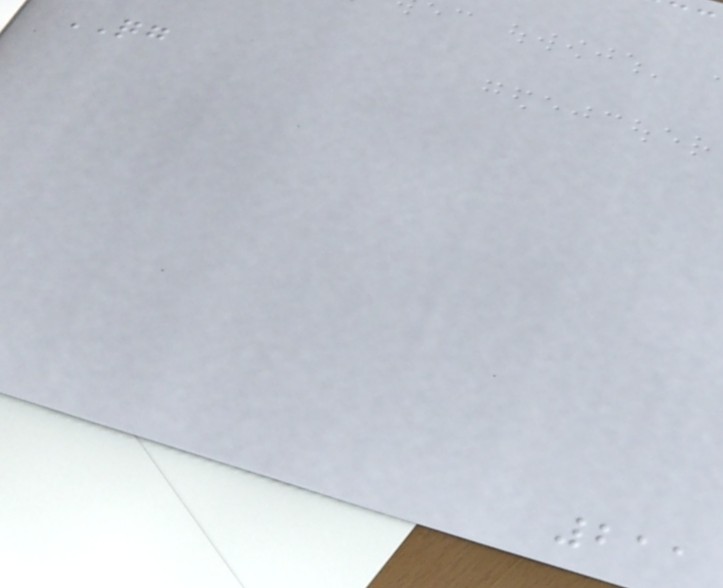QG
211
